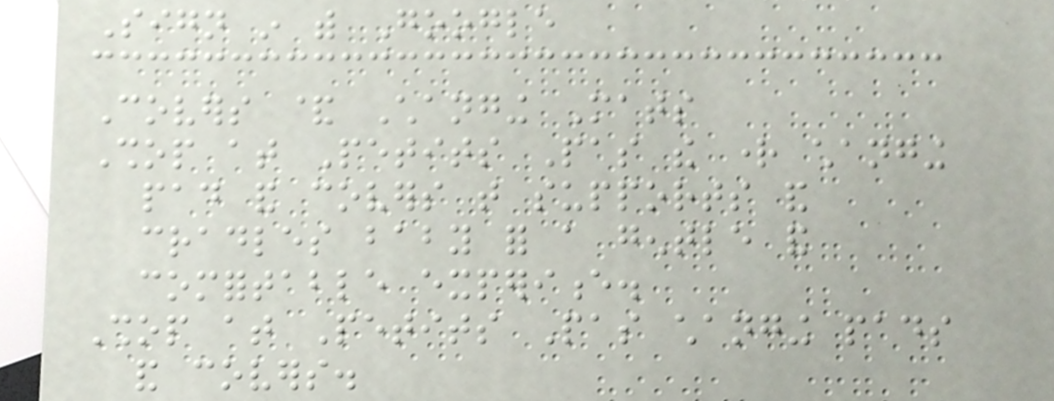Sign in with Google
Covers & Changing Mats
Shop at Petits Pas the right changing
pad and covers that supports and
cradles baby for a gentle and
comfortable experience.
Shop at Petits Pas changing pads
and covers.
